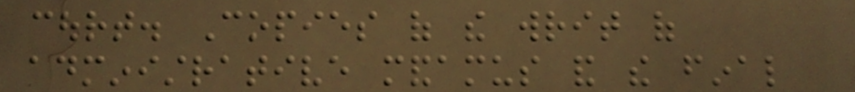court. Copies of the writ of
administrative mandamus and the final
